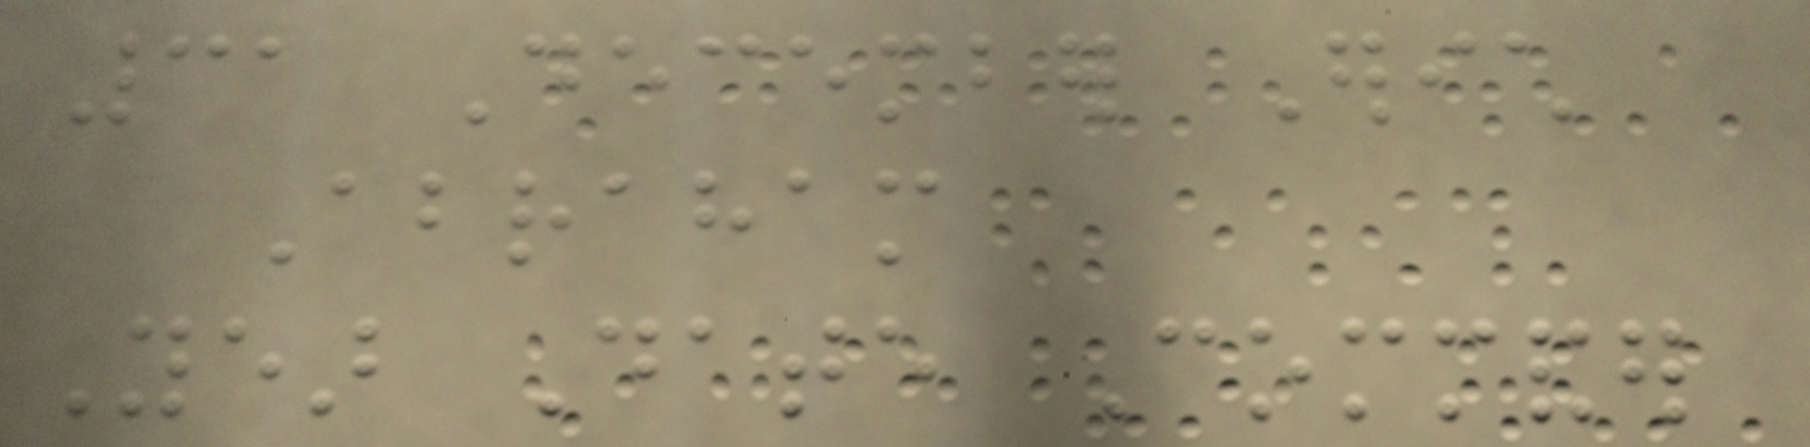31 December Erich
Abraham
Year Date Commander
